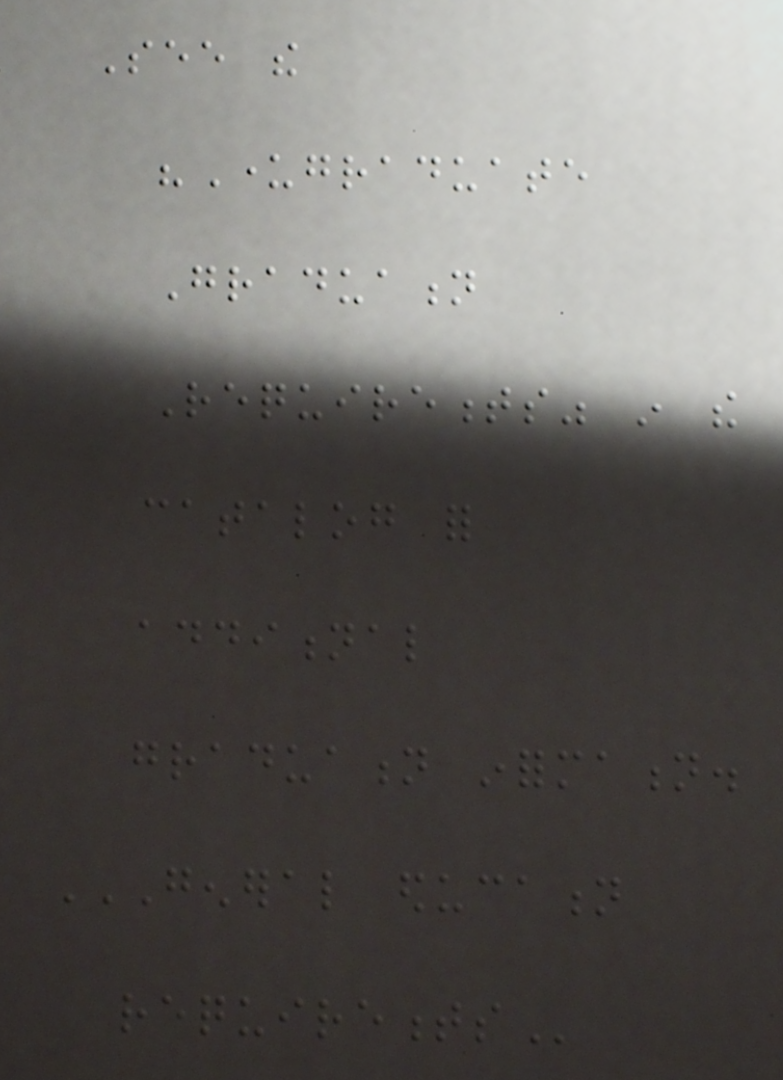See the
"Undergraduate
Graduation
Requirements" in the
catalog for
additional
graduation information.
GENERAL EDUCATION
REQUIREMENTS
